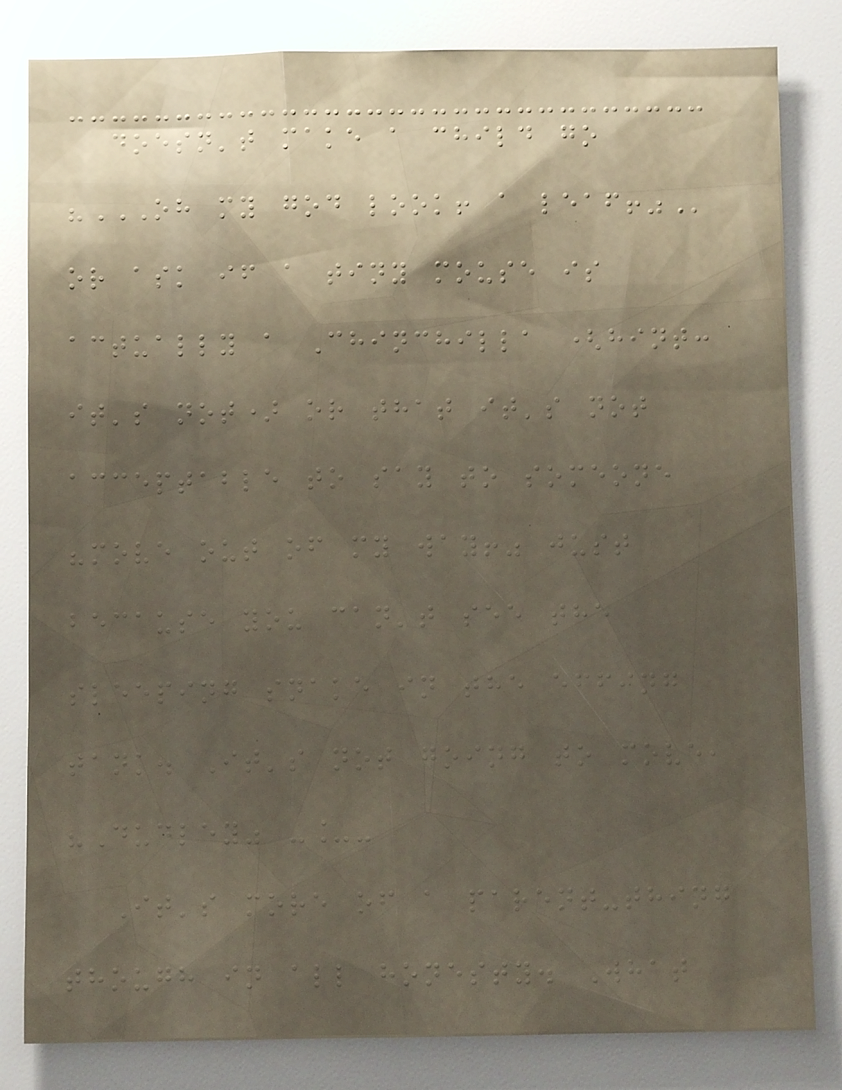doesn't make a child go
"OH MY GOD LOOK! A LEAF!"
or ask if a tiny mouse is
actually a Chinchilla (hint:
it's not) or that it's not
acceptable to say to someone
"move out of my way!" just
because you can't see the
sleeping snake in the effing
tank. It's not going to move,
"Dudley" -_-
It's more of a parent-thing
though in all honesty. What
